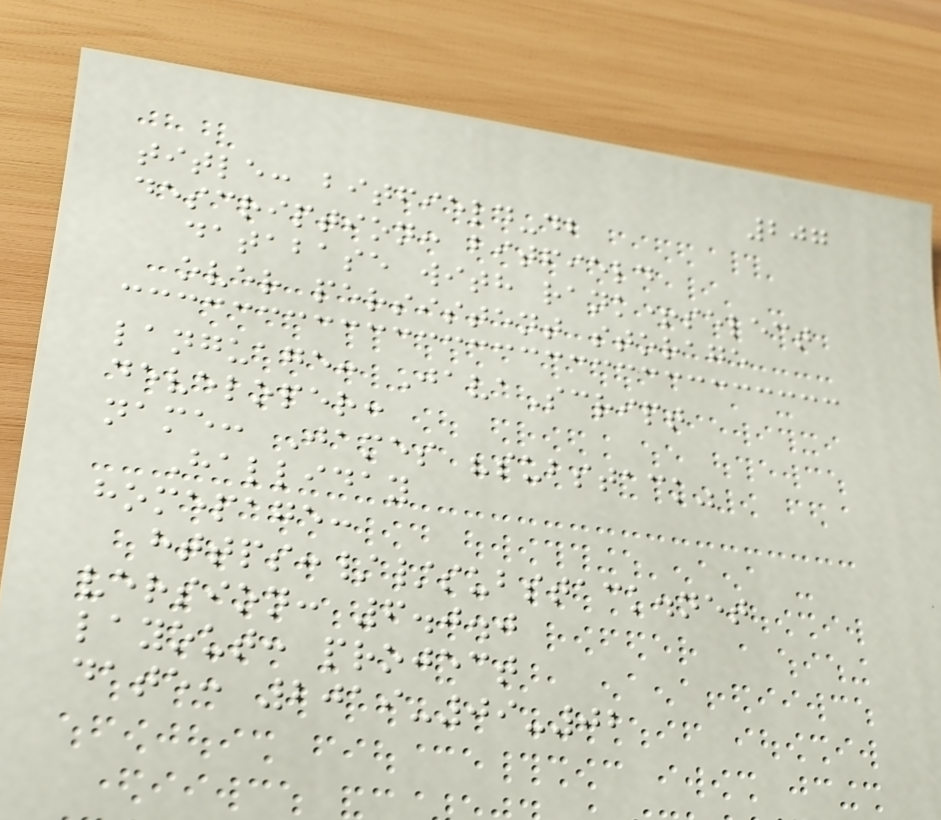207
title: bitfield-db
description: bitfield
database with rank+select
over persistent storage
language: JavaScript
developer:
name: James "substack"
Halliday
homepage:
https://substack.net
version: 6.0.0
layout: project
date: 2019-09-02
